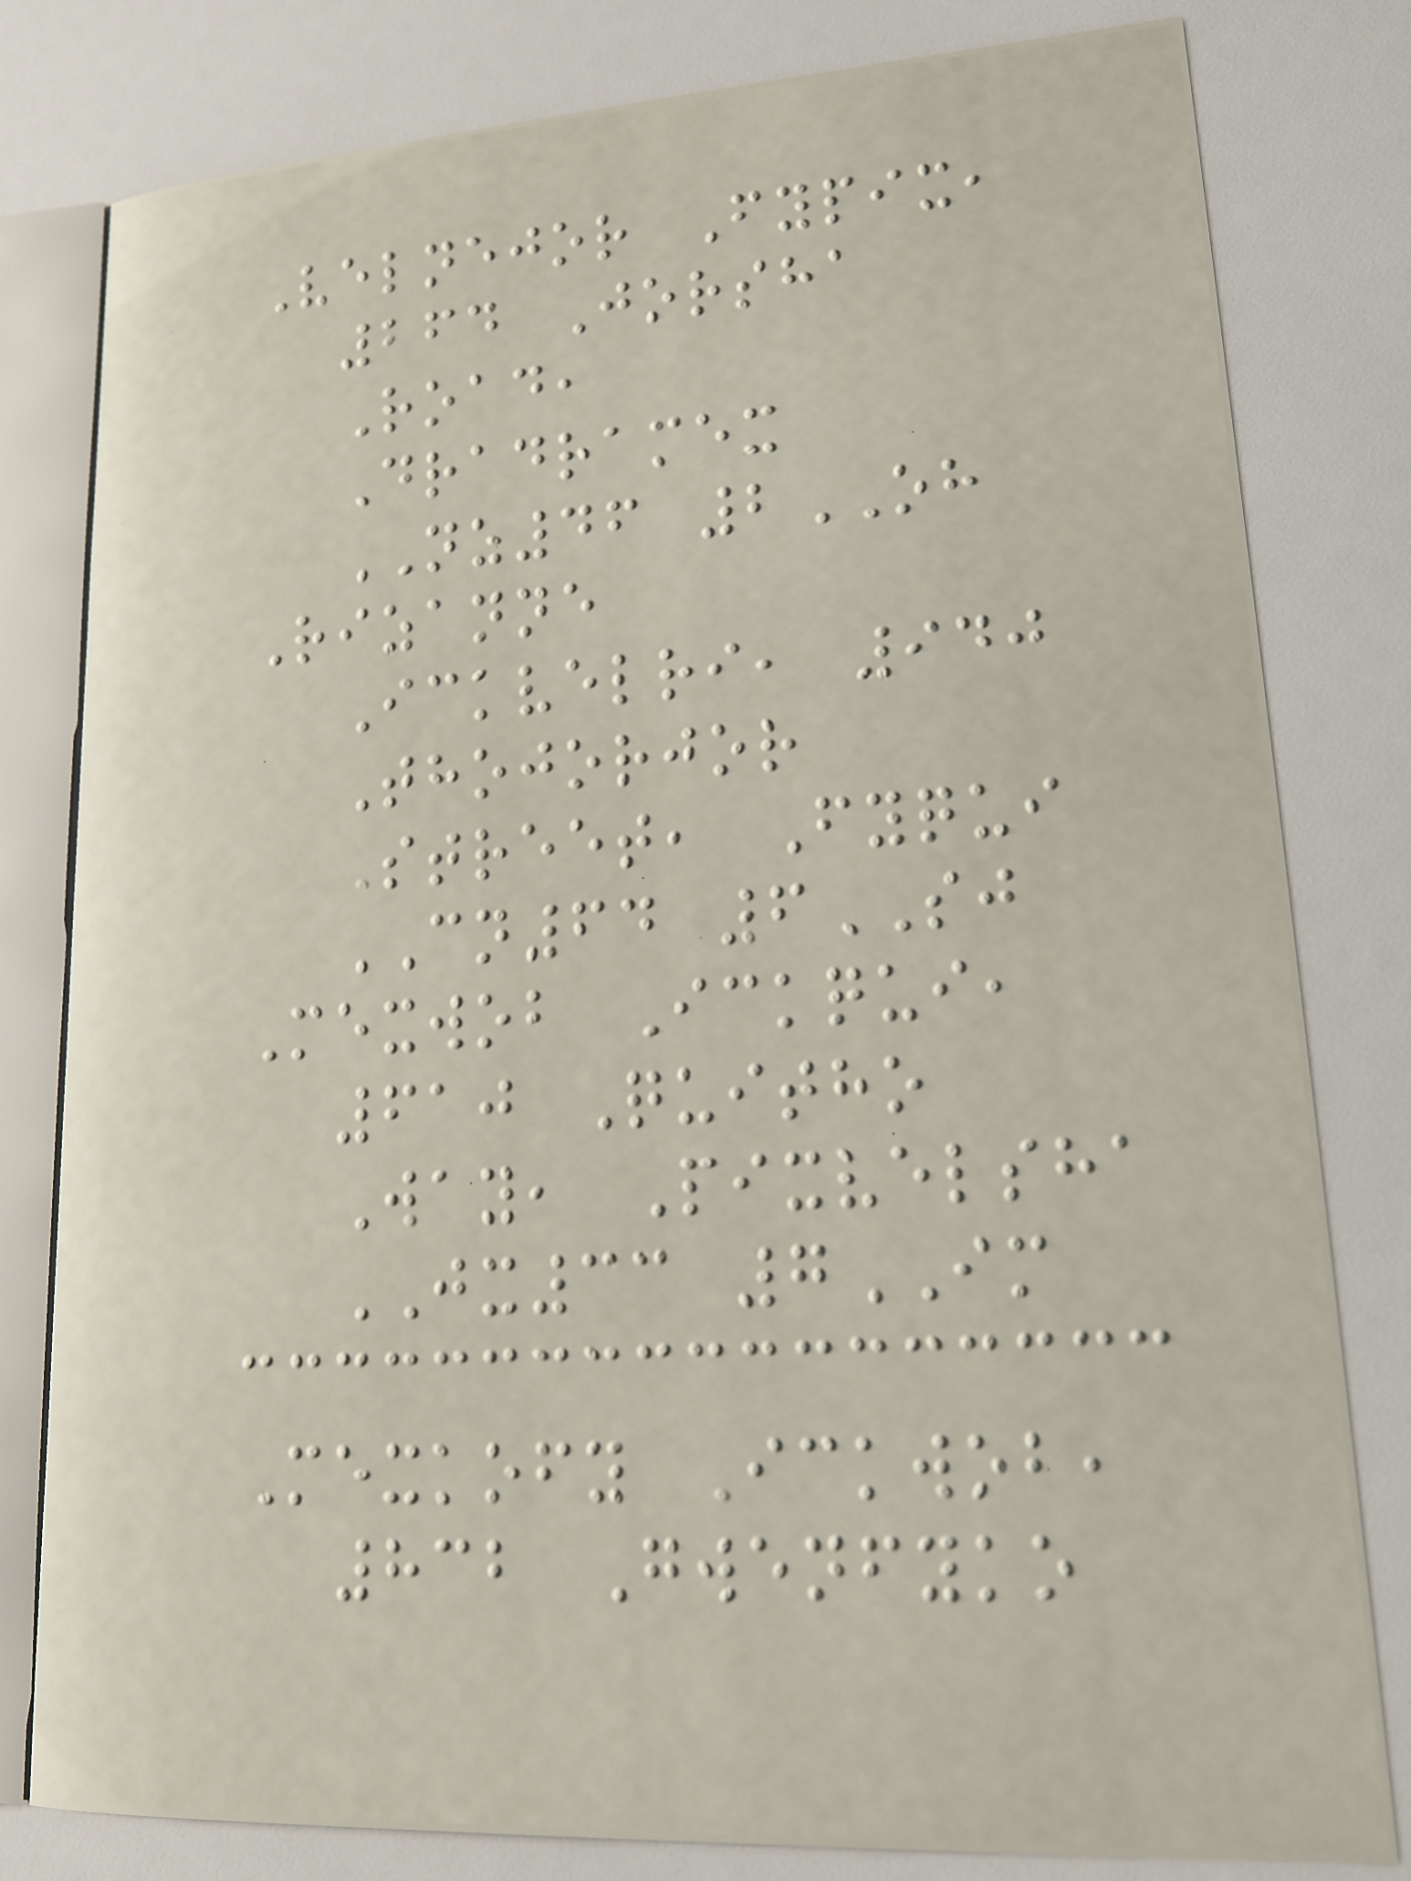Velnejor Fypix,
264 Jorsha
Road,
Dradramex
NZ46 2OH
Rizanne
Ickvelri, 940
Thojorjor
Street, Fyqui
CN64 6SJ
Mexwob Ickqui,
610 Quitho
Way, Pixvelsha
JX33 7IM
Mexkofy Ickwob,
832 Gwenfyko
